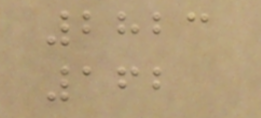2823
162
